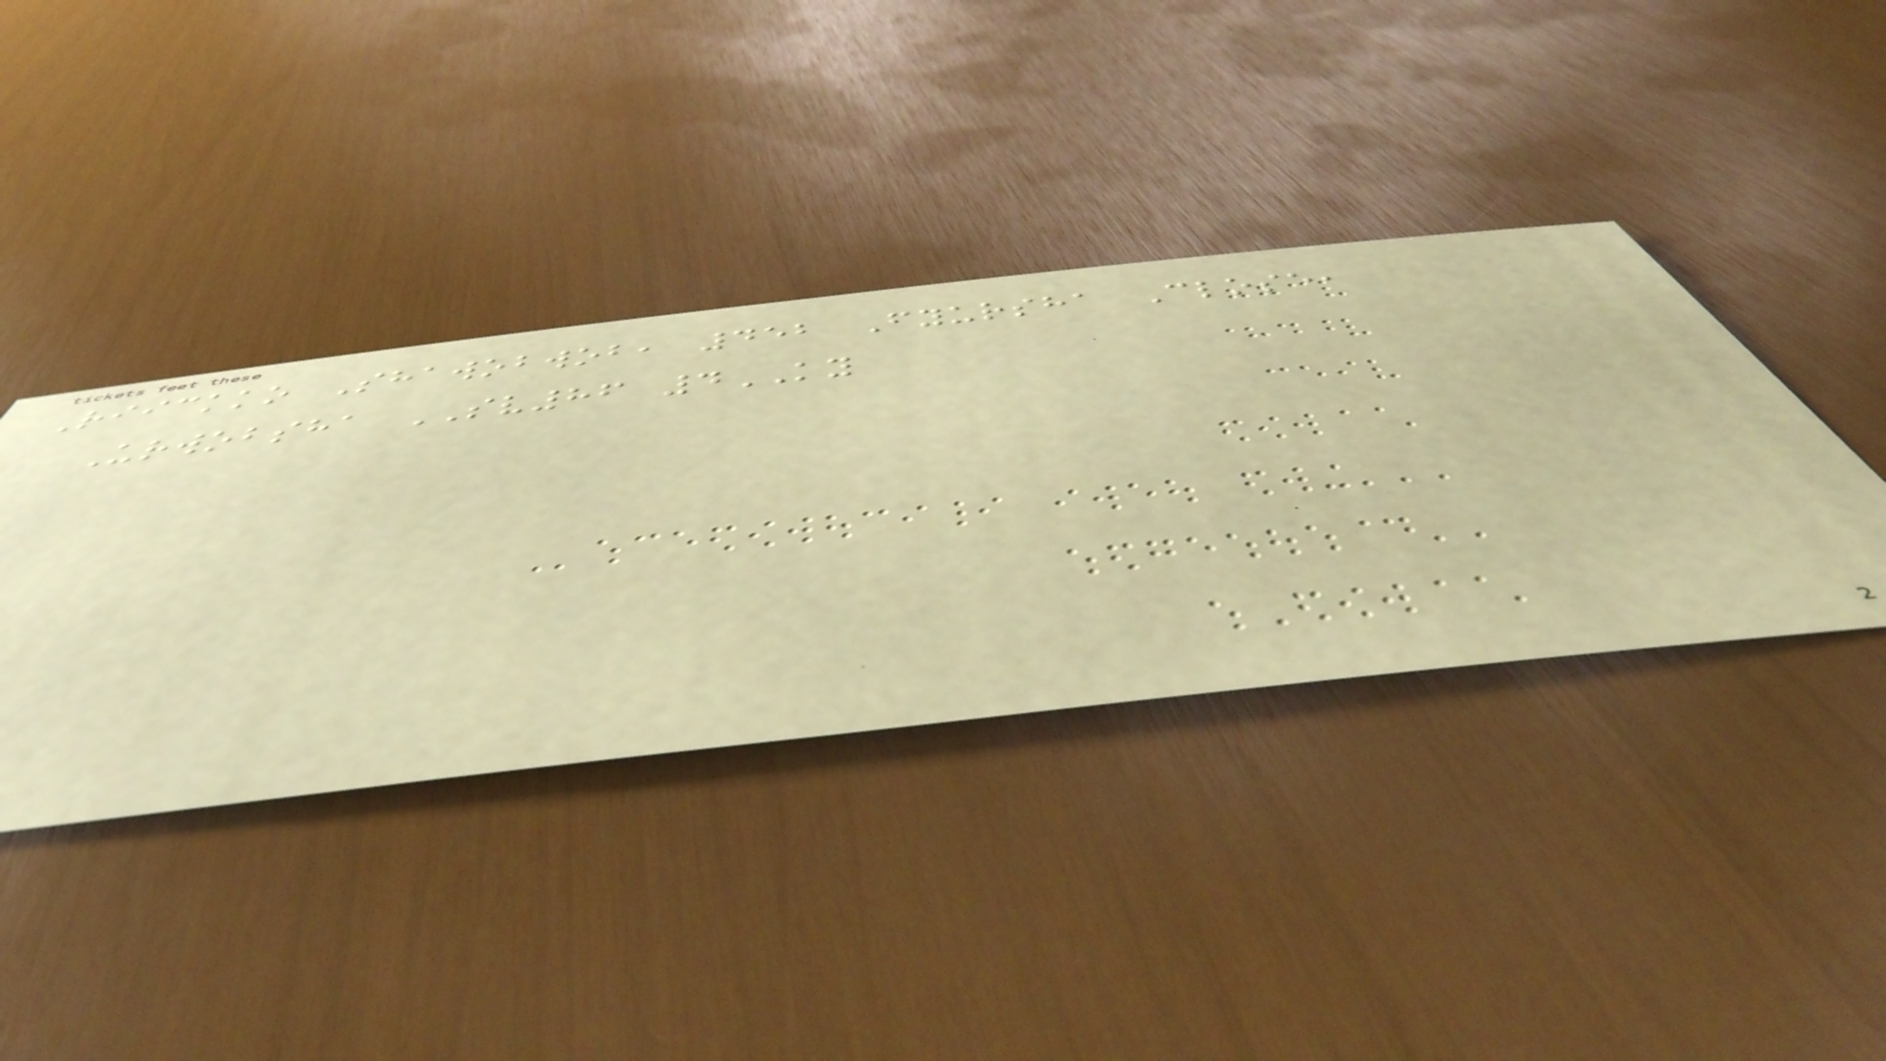Riickko Shawobwob, 452 Fyursha Close,
Urwobsha SV86 4KY
